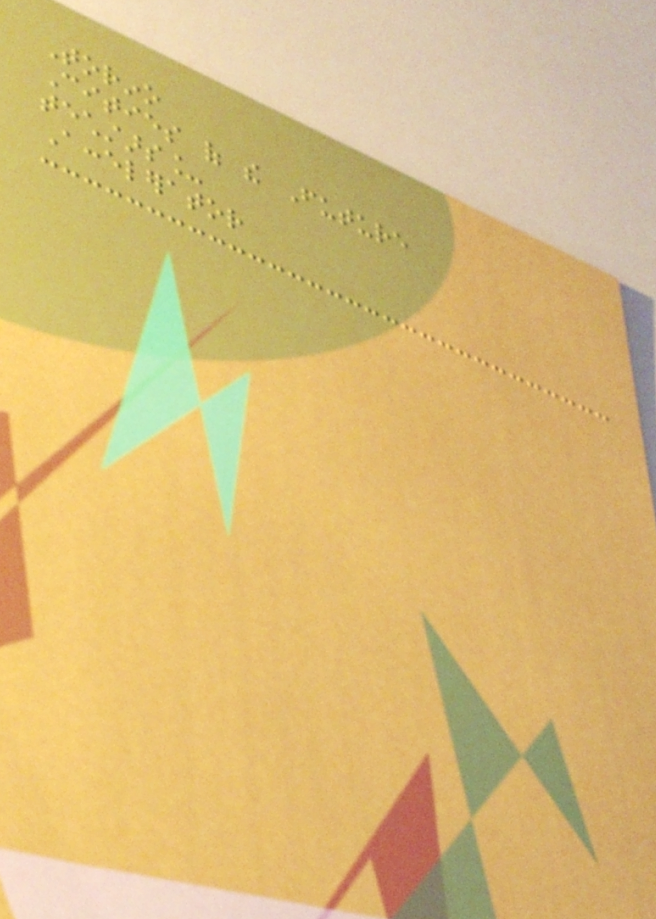Torino
Cities of the Future
techstars_
Accelerator
